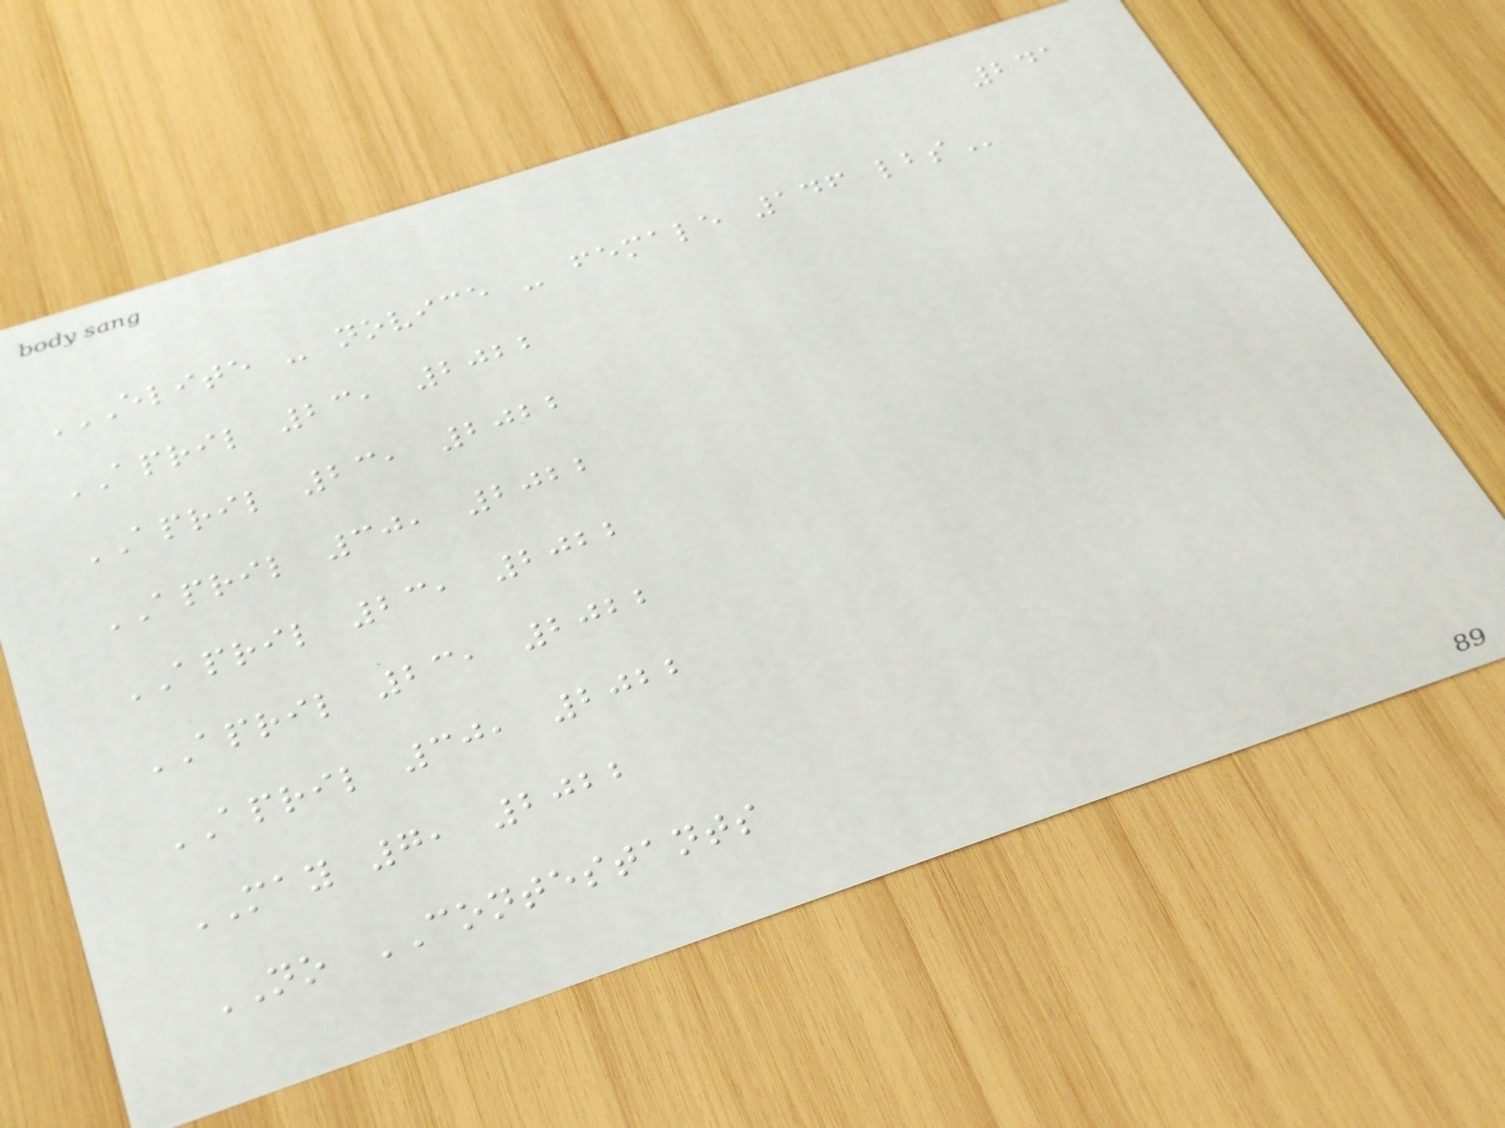241
ELITE - NOVICE - FEMALE 146 LBS
APRIL 23, 2022
APRIL 23, 2022
APRIL 30, 2022
APRIL 23, 2022
APRIL 23, 2022
APRIL 30, 2022
MAY 7, 2022
NO CONTESTANTS
